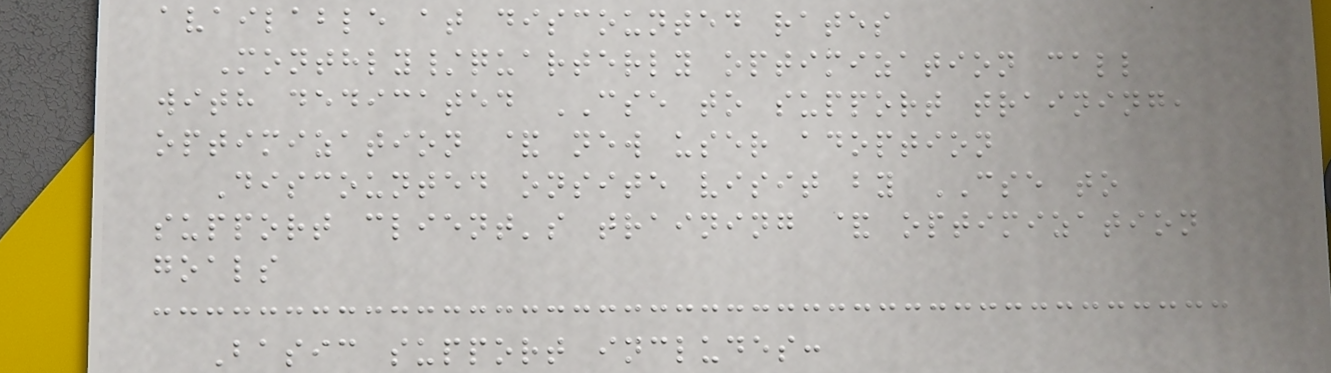available at discounted rates
Monthly/quarterly optimization call
with dedicated CSE to support training,
optimization & new user adoption
Discounted onsite visit by CSE to
support client's training & optimization
goals
Basic support includes:
